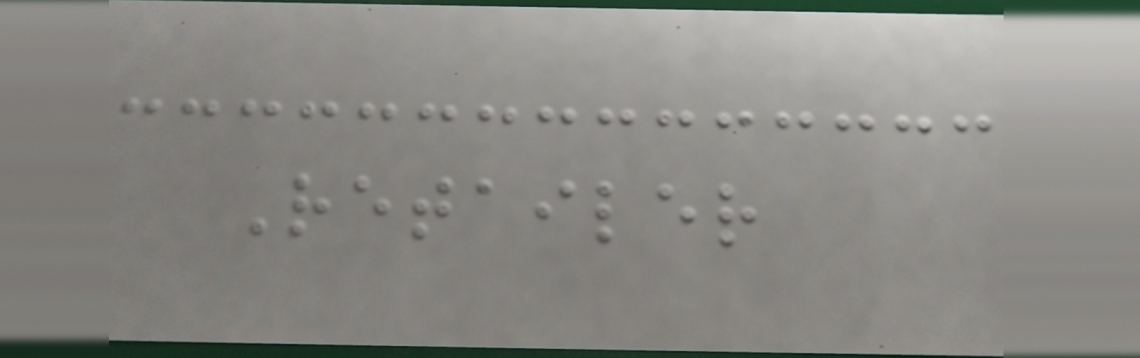Retailer
